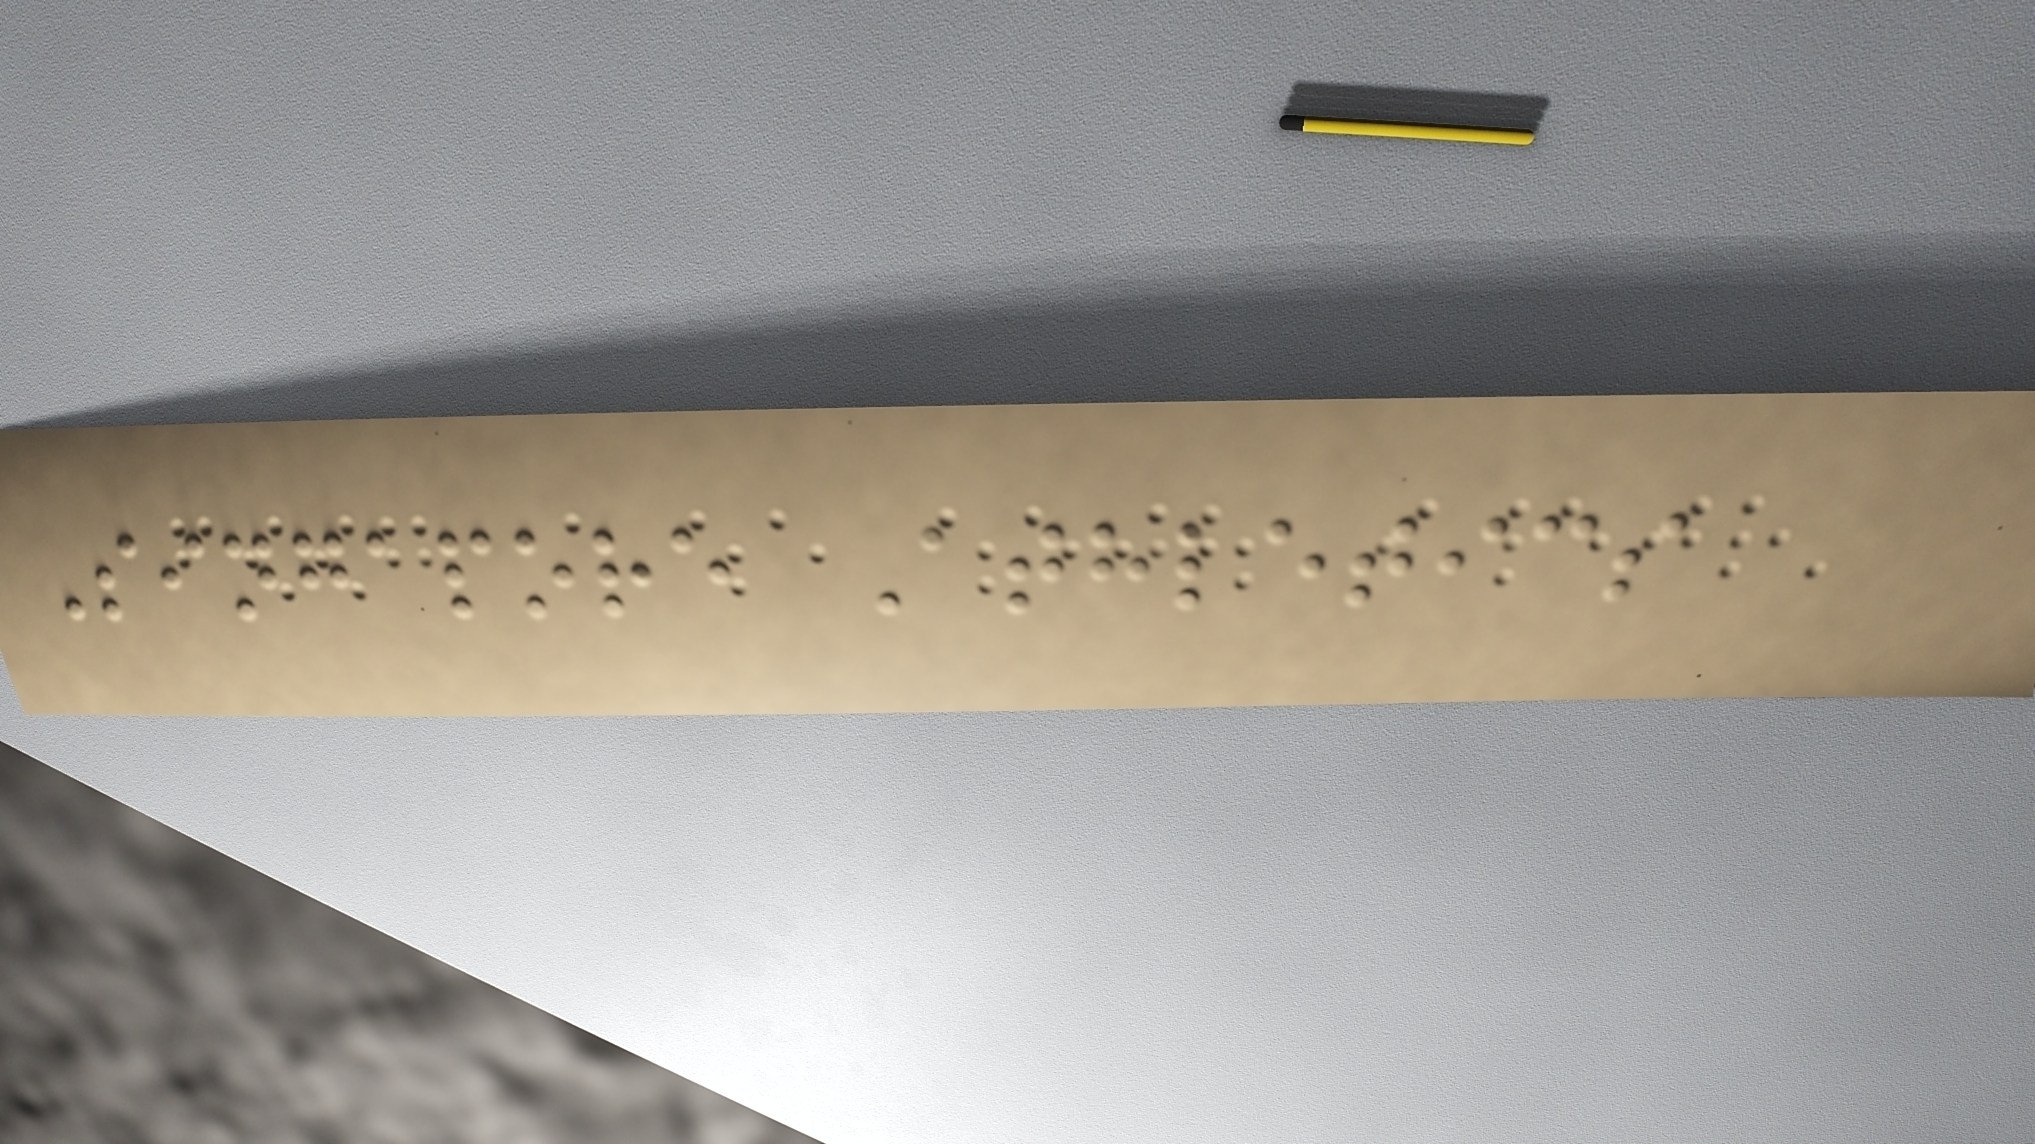Singapore Athletics
